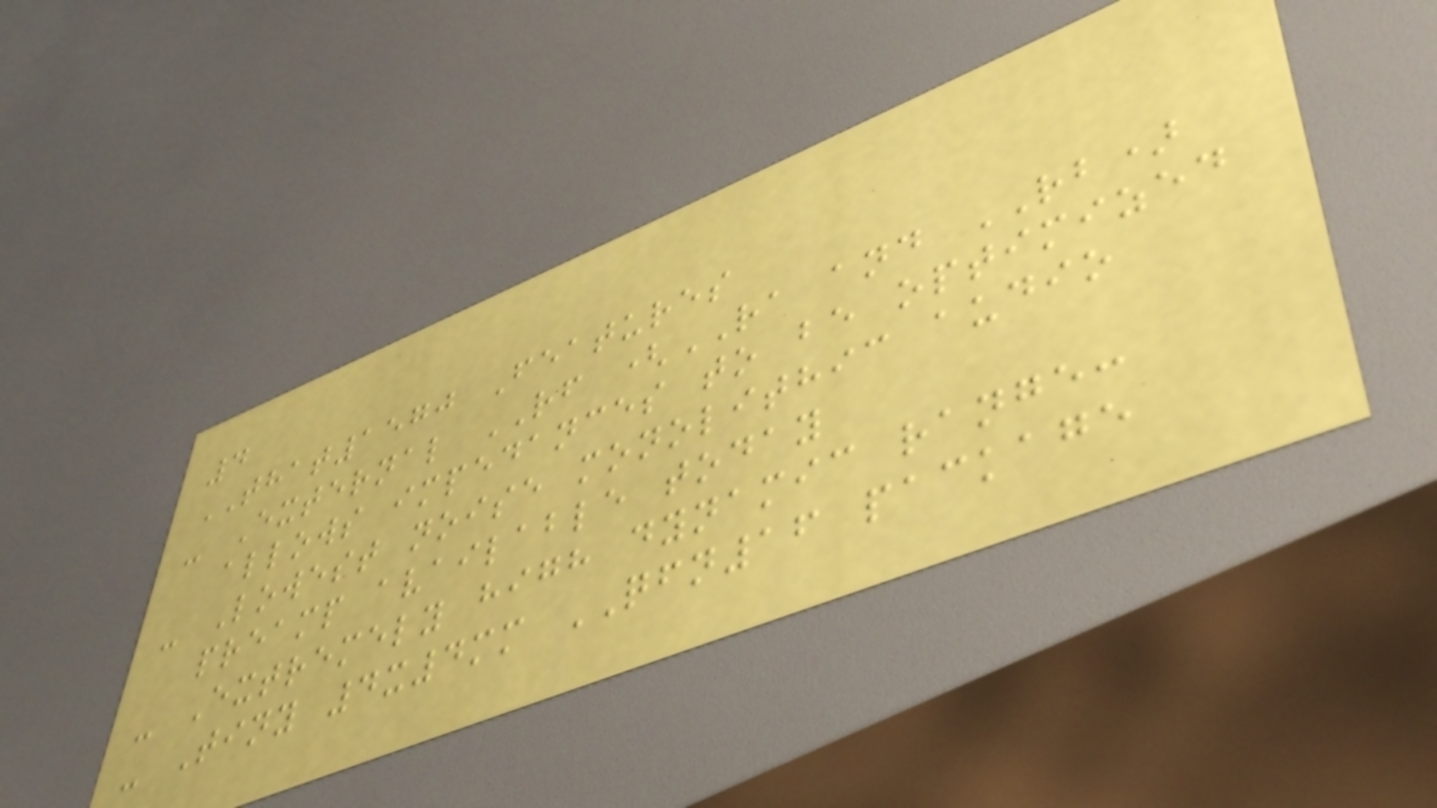4
THAT1570 Features
- External RF (RA and RB)
allows impedances to be optimized
- Lowest noise monolithic audio
preamp available today
- Extremely high dynamic range:
- Tiny 4x4mm QFN16 package
